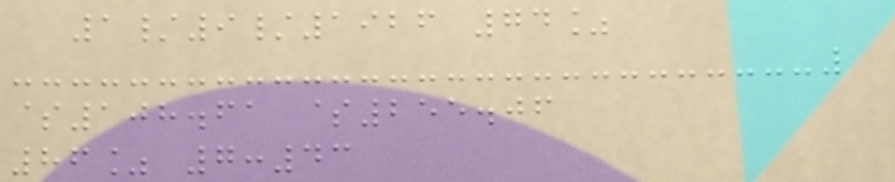1/9/1926 74%
$108.61 $255.06
86% 7:43
